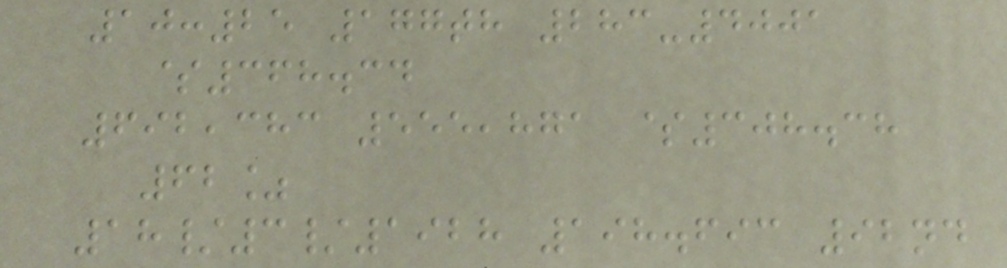10:25 177th 283-4001
$368.34
692,383 555,871 $308.38
62%
18/3/1928 198.693 92nd
